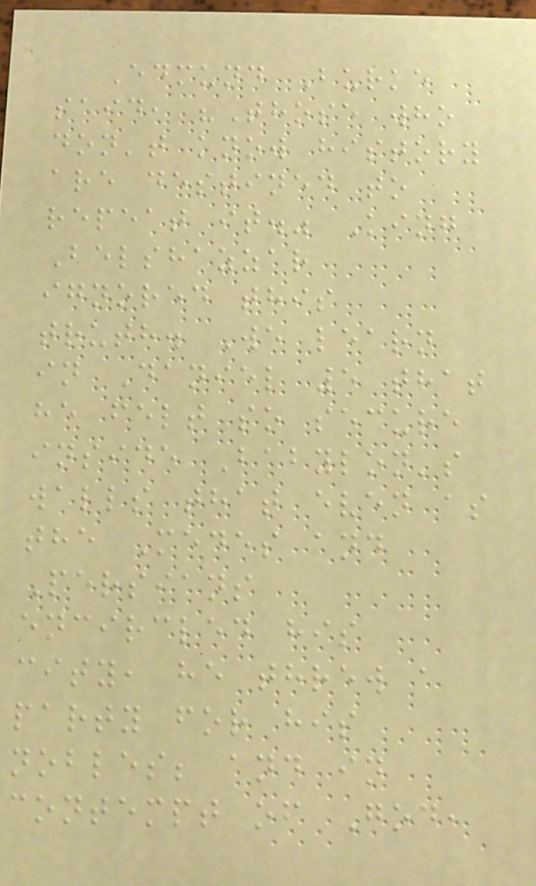Edmund Burke
said, "Those who
don't know history
are destined to
repeat it." King
Belshazzar
ignored this
truth. We learn
in Daniel 5 that
he felt so secure
inside Babylon's
walls that even as
the Medes and
Persians
encircled his
city, he threw a
party for his
nobles; and in
contempt of God,
